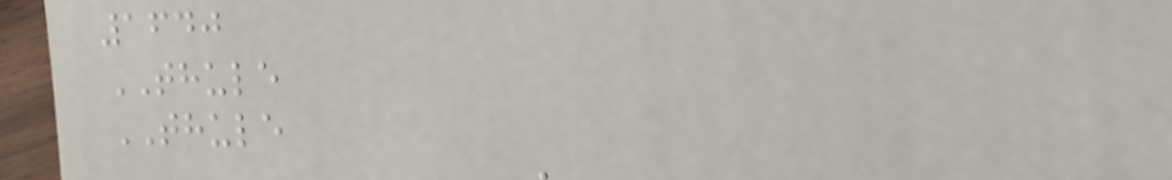1640
THULE
THULE
